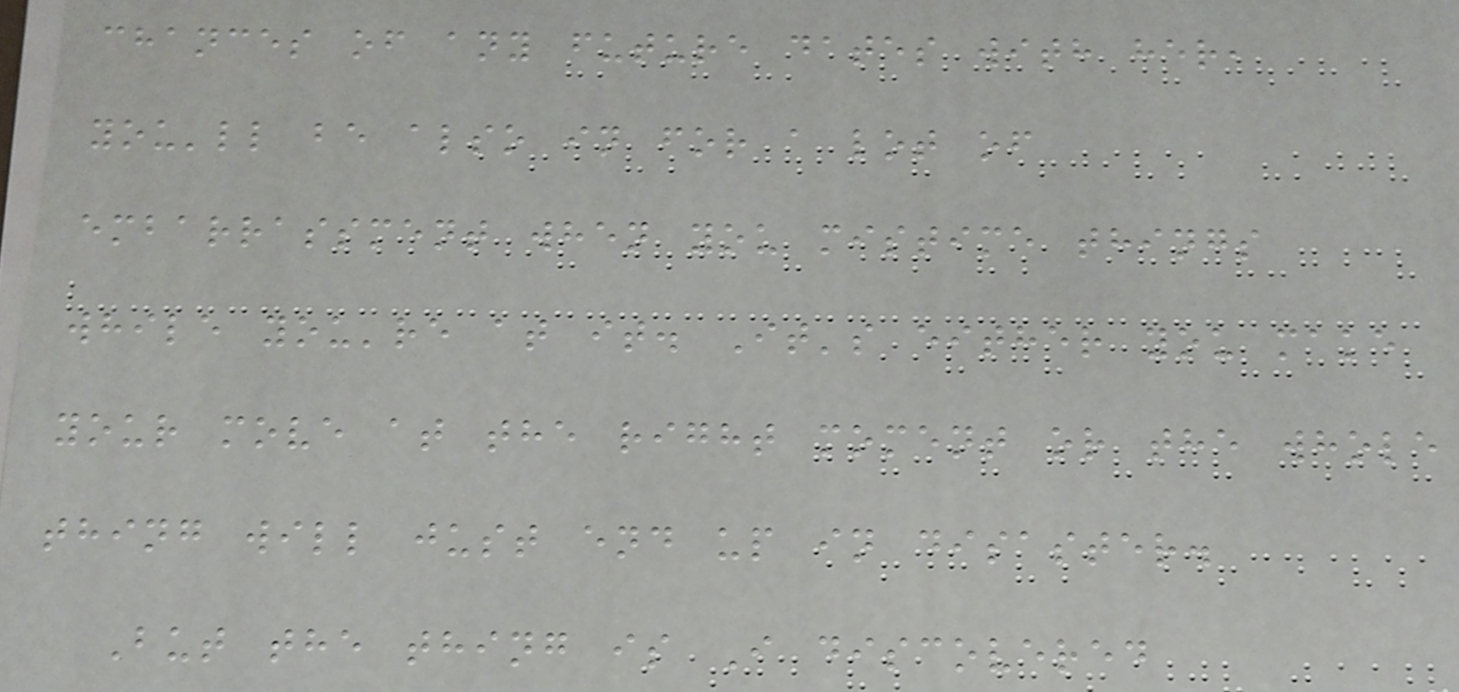chances of any future dates with her,
you'll be also in for a lot of
embarrassment when you mistime things
while you're at it. It's either you make
your move at the right moment or the whole
thing will just end up in disaster.
But the thing is I discovered
